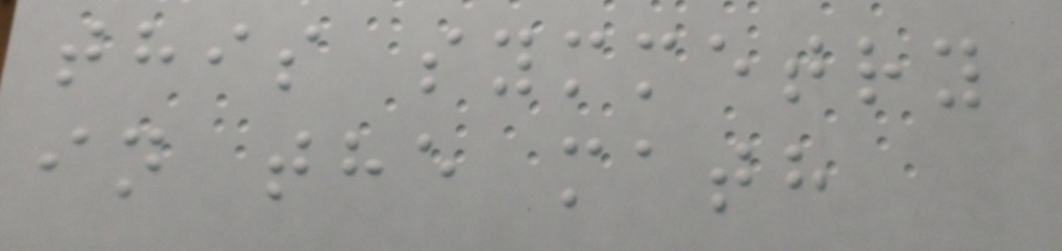this symmetry
in the math
